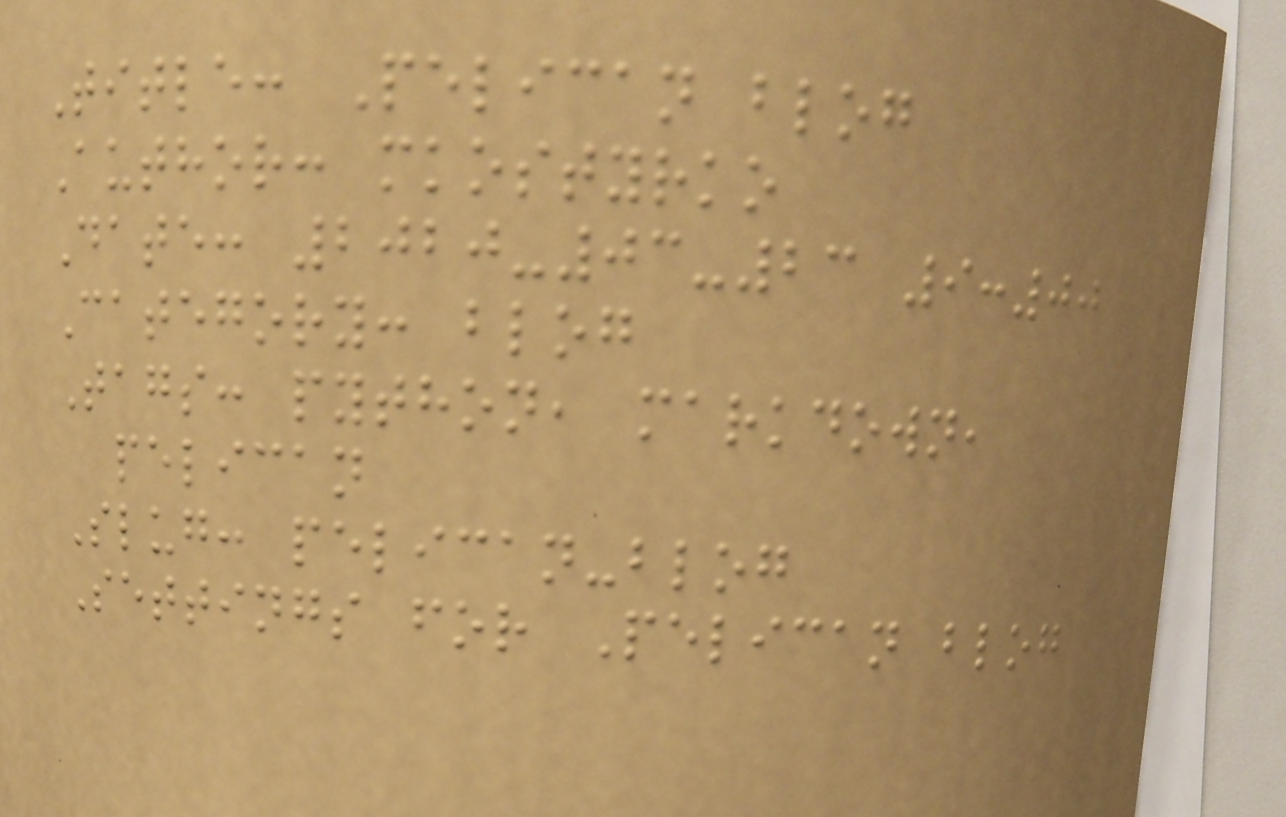Title: Pelican blog
Author: mkostyrko
Date: 2020-03-23 9:00
Category: blog
Tags: python, markdown,
pelican
Slug: pelican-blog
Settings for Pelican blog
